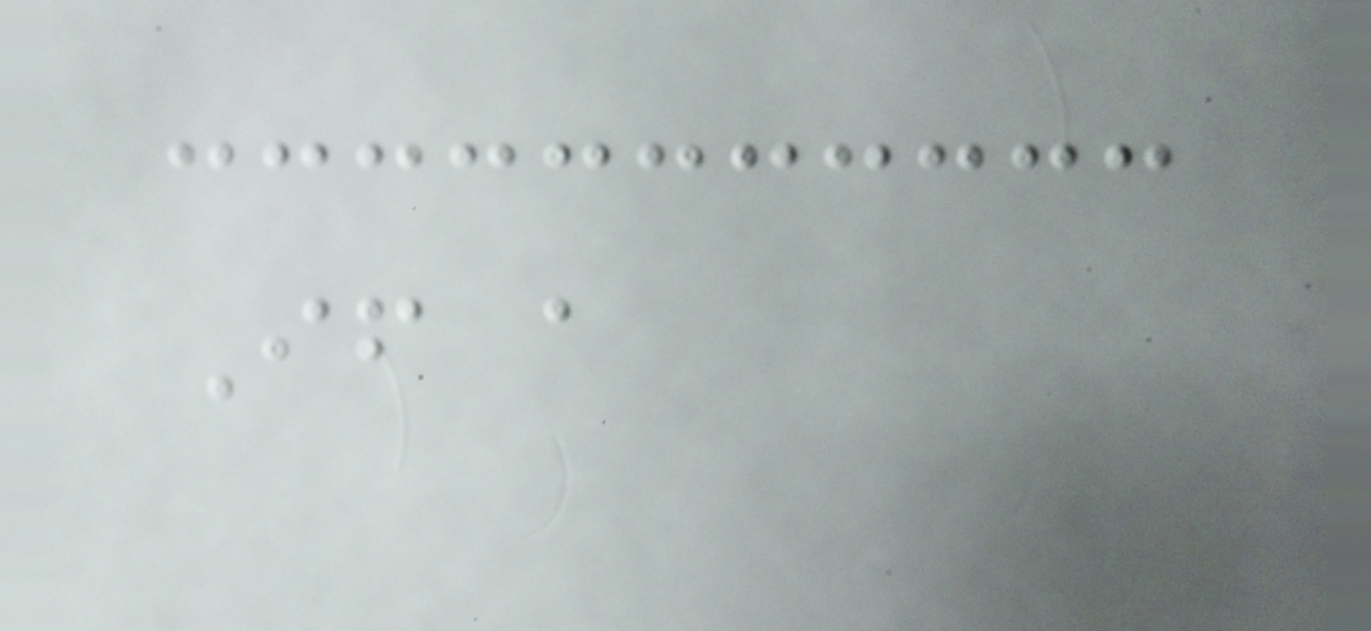If a
